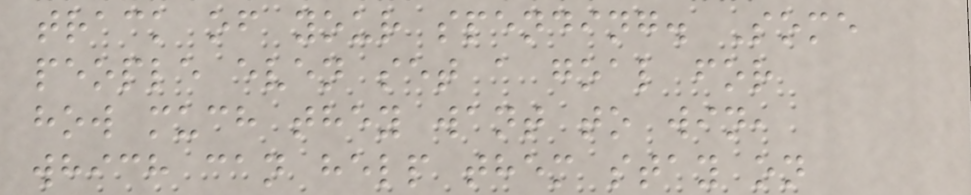track of your spending. Some
people even set a goal for
how much they want to win,
which can help them stay on
